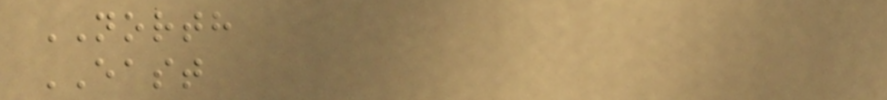NORTH
EAST
